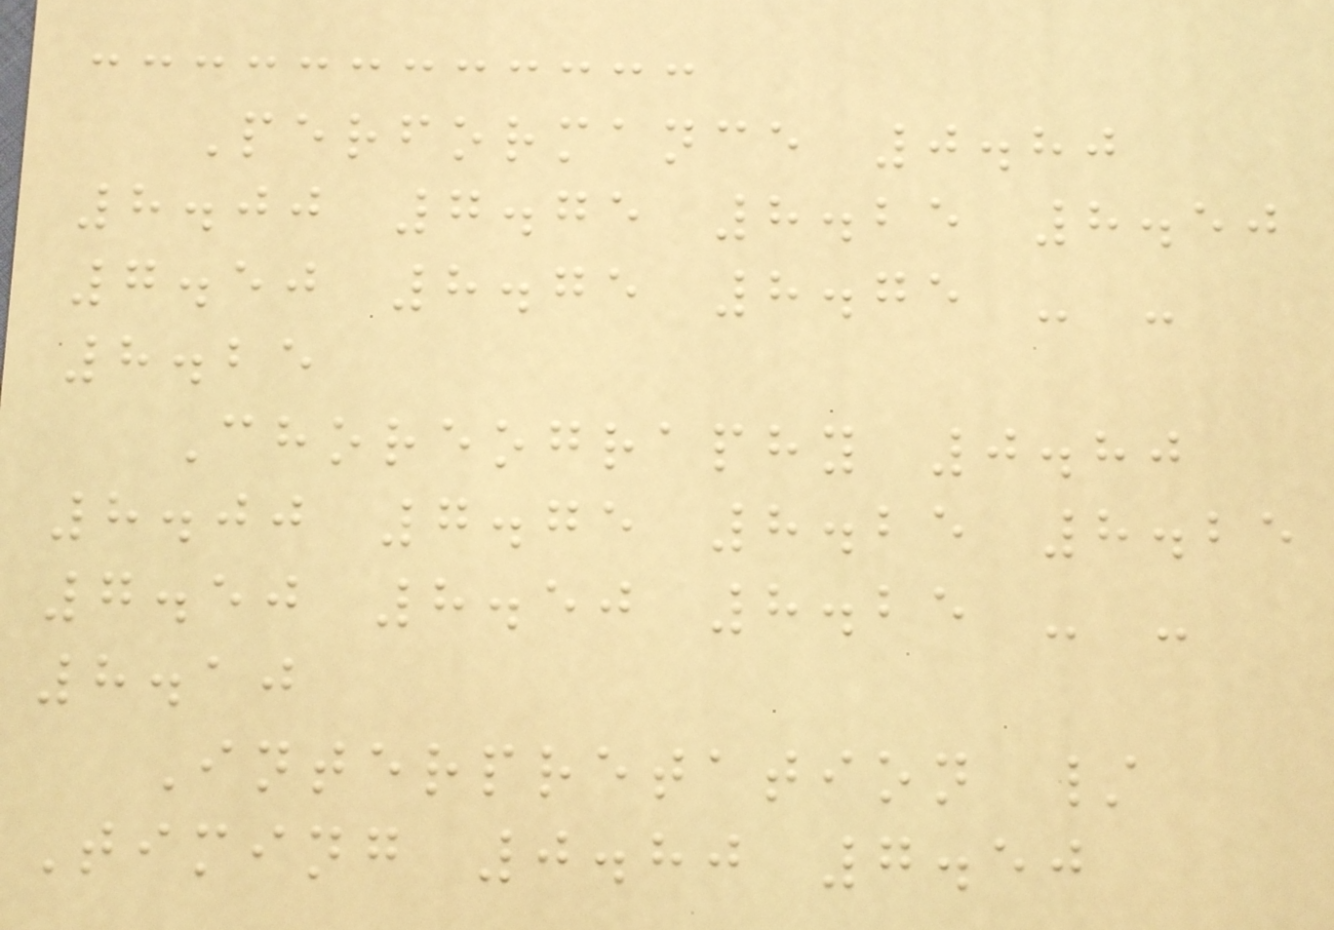Performance 0.80
8.00 7.75 8.25 8.50
7.50 8.75 8.75 - -
8.25
Choreography 0.80
8.00 7.75 8.25 8.25
7.50 8.50 8.25 - -
8.10
Interpretation /
Timing 0.80 7.50
